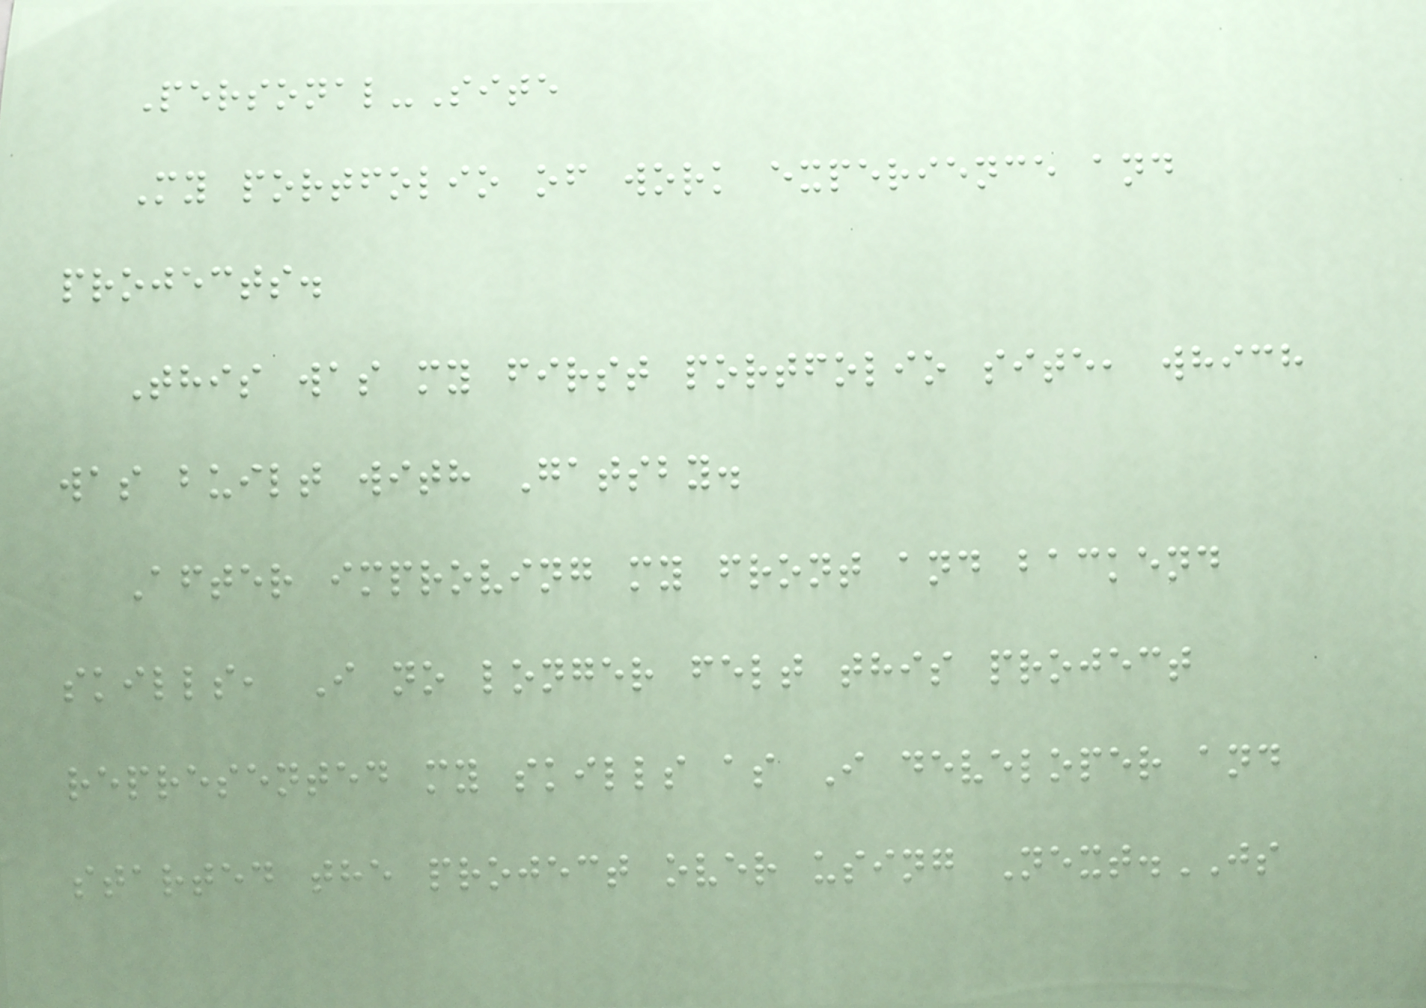Personal-Site
My portfolio of work experience and
projects.
This was my first portfolio site, which
was built with Gatsby.
After improving my front and backend
skills, I no longer felt this project
represented my skills as I developer and
started the project over using Next.JS
